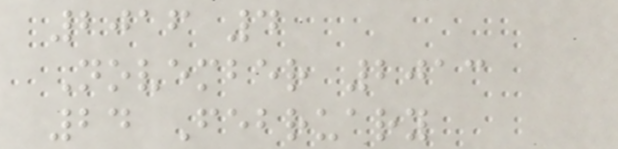2016 4
November 2013
24 February
